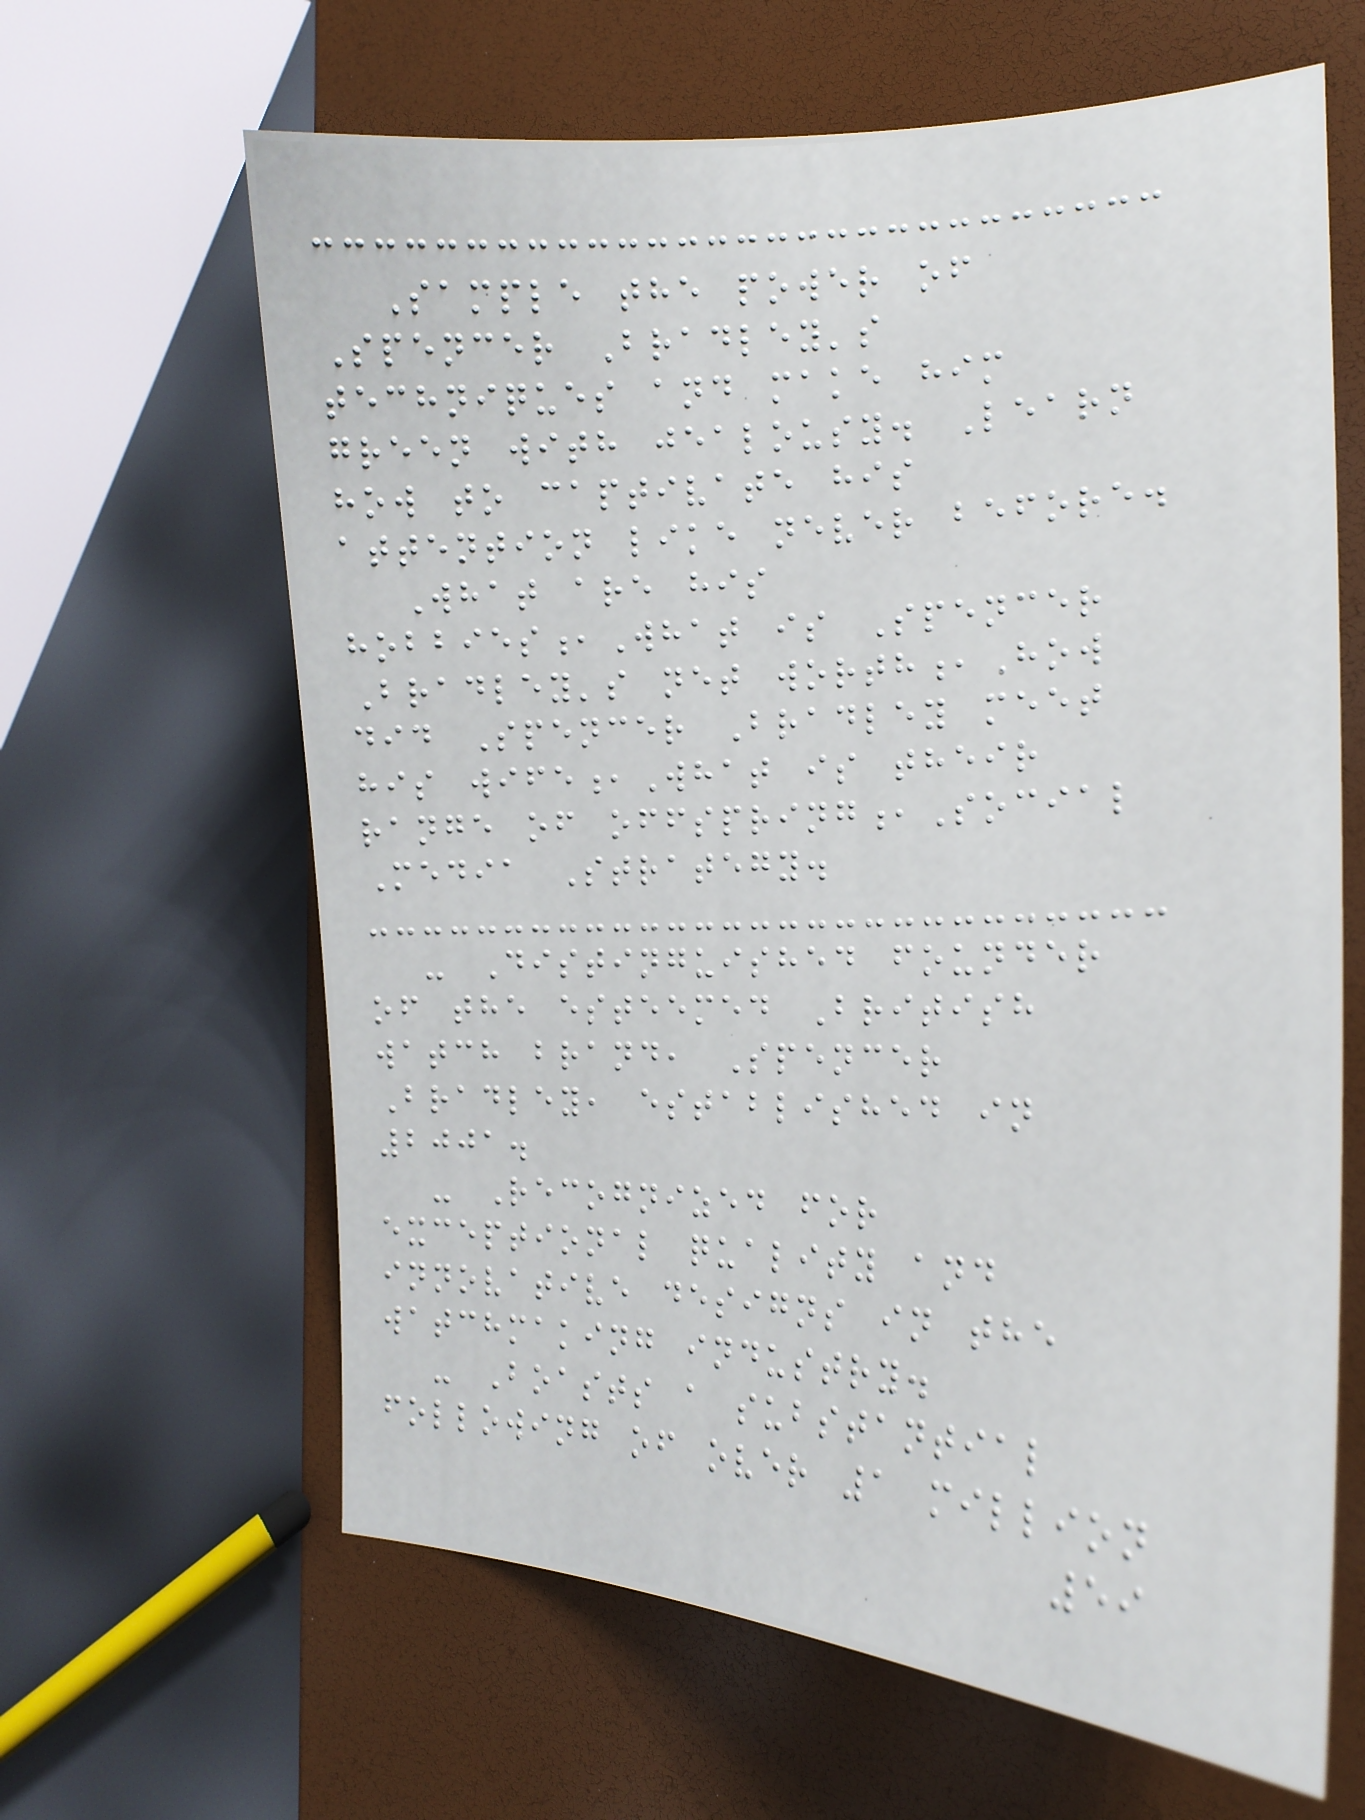Sample the power of
Spencer Bradley's
techniques and make him
green with jealousy. Learn
how to captivate his
attention like never before.
What are his
hobbies,What is Spencer
Bradley's net worth,How
did Spencer Bradley meet
his wife,What is their
range of offspring,Social
Media Strategy.
- Distinguished founder
of the esteemed British
watch brand, Spencer
Bradley, established in
2001.
- Recognized for
exceptional quality and
innovative designs in the
watchmaking industry.
- Boasts a substantial
following of over 1 million
59
